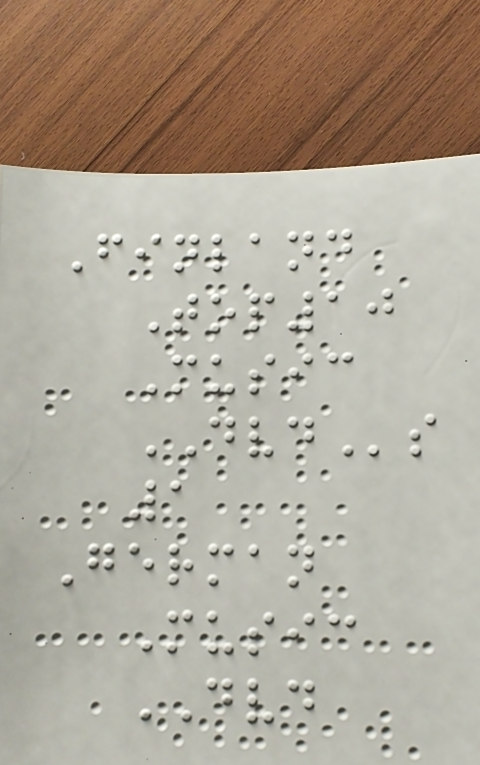Finland
Top10
Music
DVDs
1
German
Music
DVD
